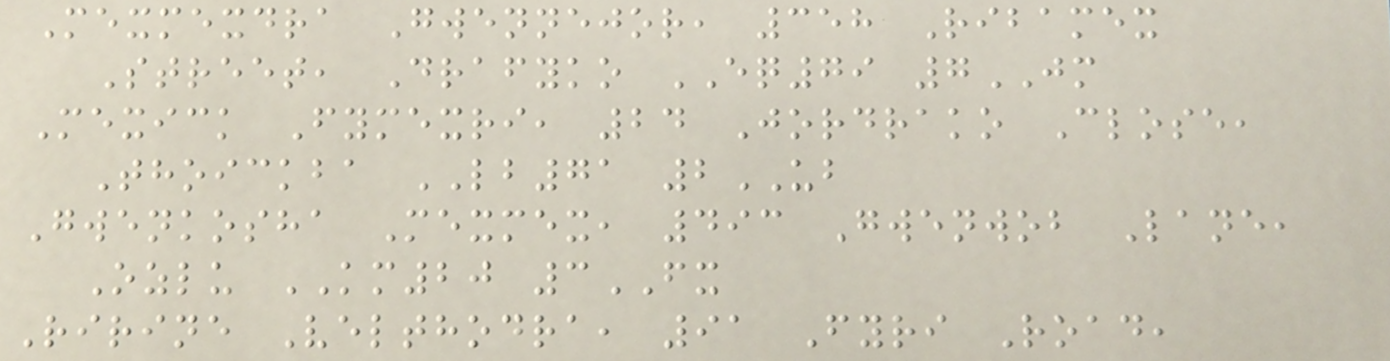Mexmexdra Gwennejor, 358 Ribamex
Street, Drafyko EQ79 7JM
Mexick Fymexri, 24 Jordrako Close,
Thoickba LB71 2UB
Gwenkosha Mexmex, 493 Gwenwob Lane,
Ozlu KM20 3FX
Ririne Velthodra, 91 Fyri Road,
